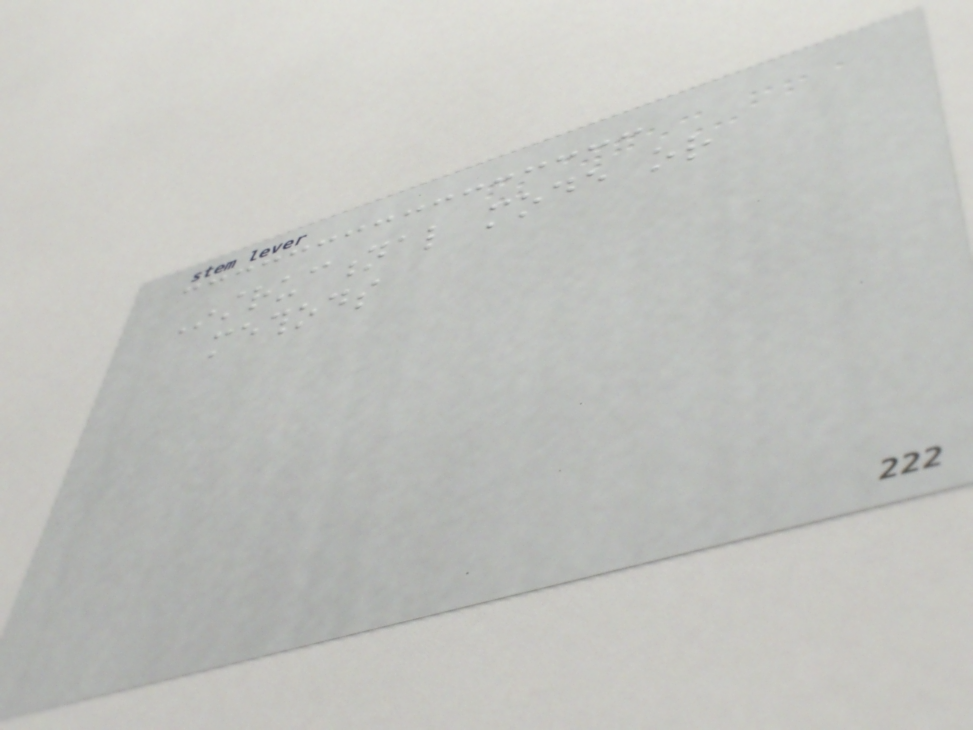Instructional mode or
methods
